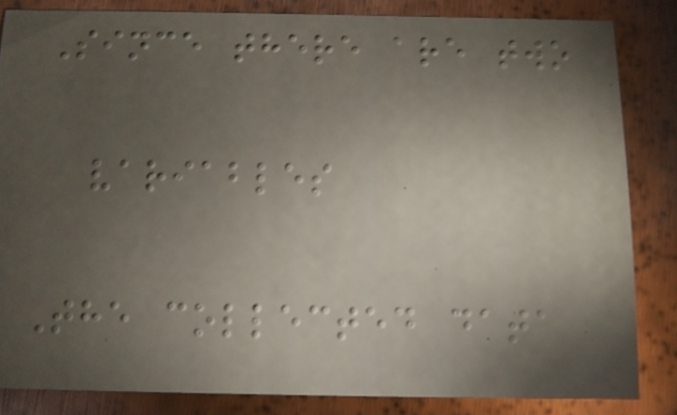Since there are two
variables
The collected data
